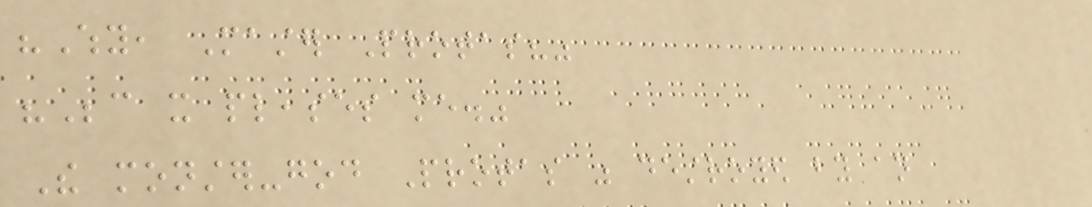"Why, Master Protas?"
"Because it pleases me."
The monster-god Protas was destroyed by an
